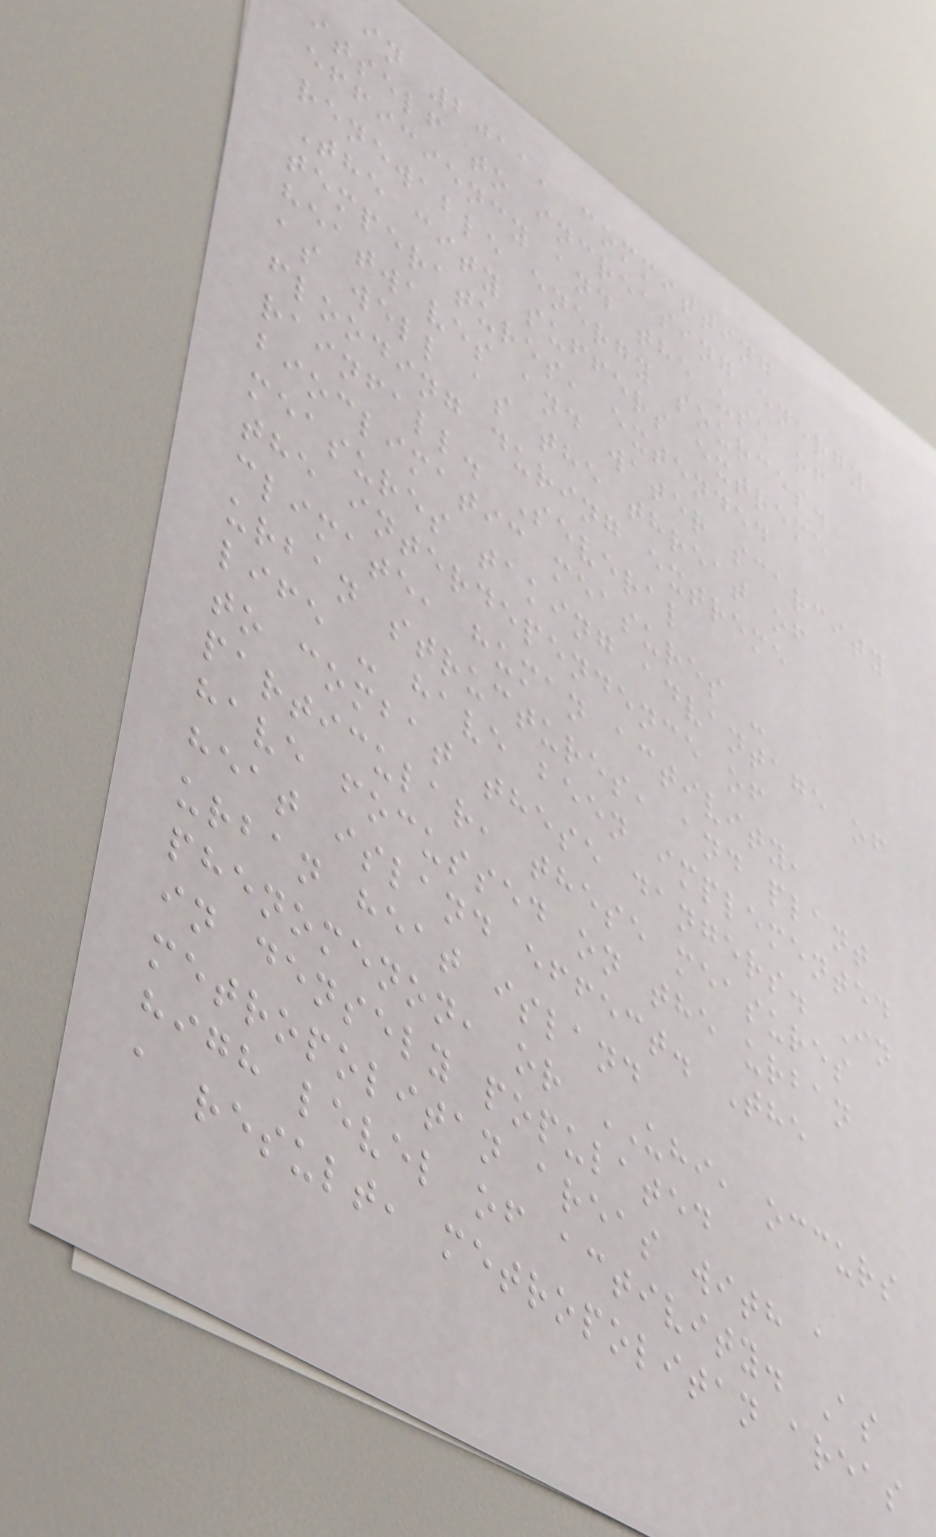in 2011, committing
itself to increasing energy
efficiency and the use of
renewable energy sources.
The city suffers extreme
temperatures, extended
heatwaves and water scarcity
as well as the threat of
flooding during extreme
rainfall. Several
bioclimatic measures -
measures taking advantage of
the interdependence of
climate, human activity,
urban structures, and plant
life - have been implemented
to combat these dangers. In
particular, these measures
have focussed on the urban
heat island effect. The
urban heat island
phenomenon, or UHI, occurs
in densely populated
metropolitan areas with a
high level of activity. As
a result, metropolitan areas
